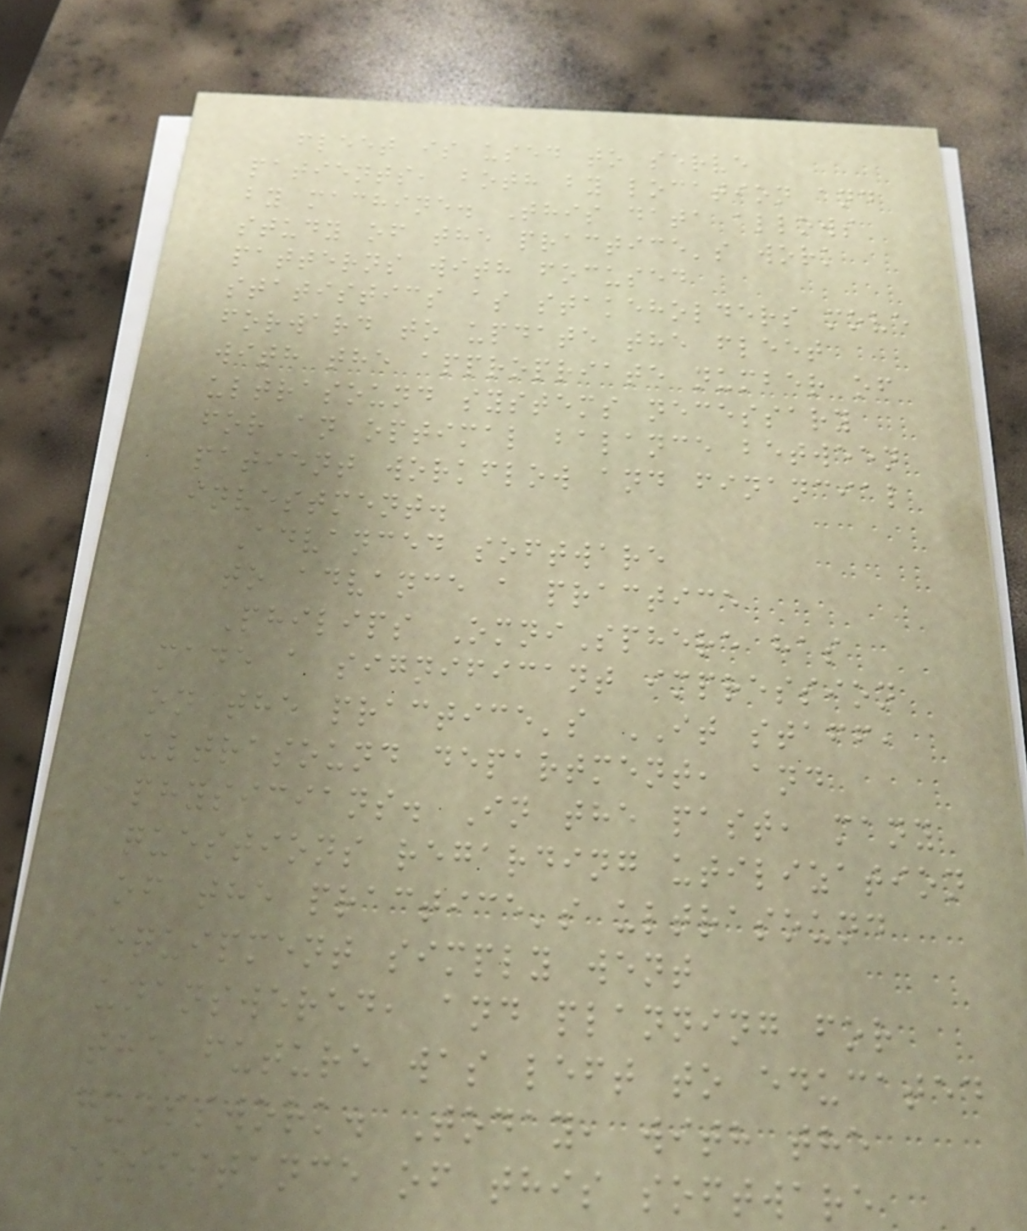fleet is used to serve
patients, both by location and
by machine. This data allows
study of the practice's work
patterns with focused
statistics as stakeholders move
forward to update the fleet
with the appropriate number of
ultrasound systems necessary
for an optimal balance between
patient workflow and financial
investment.
Advanced software
to advance a practice
Philips OmniSphere has
made a significant impression
on the practice's IT staff,
ultrasound department, and
physicians. In the past, many
questions regarding utilization
of the practice's ultrasound
equipment simply went
unanswered, and planning for
the future was left to educated
guesswork. Today, with the
assistance of this software
